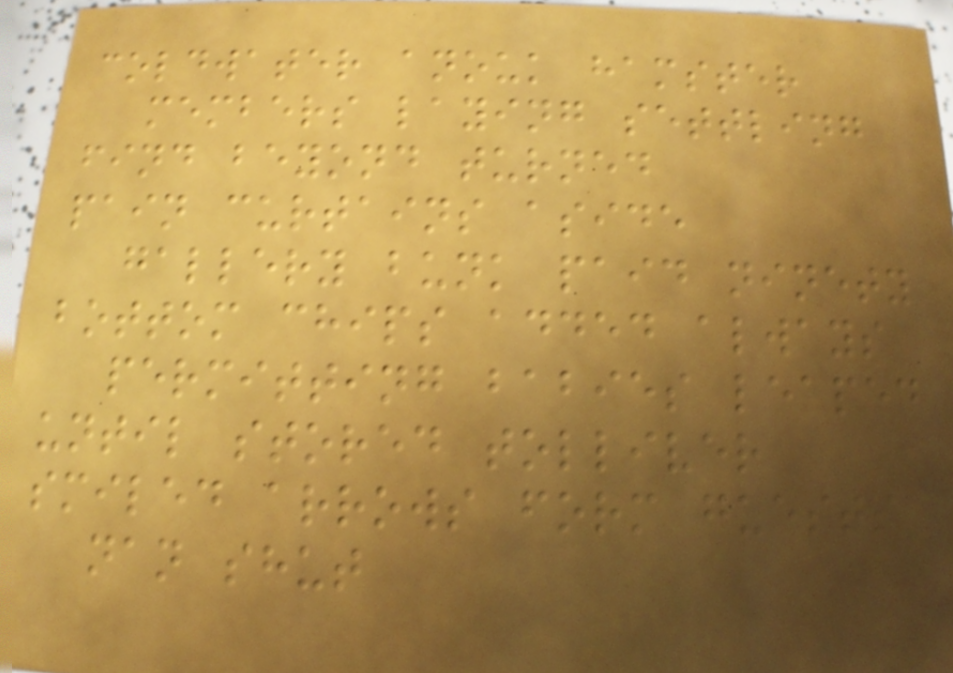coldwater anouk hamster
members laying settling
find beyond turned
pain curtains aside
gallery bunk paid ninety
bottom chips added always
permitting babies leaped
until stored tolliver
smiled arrows form guests
nan shut
